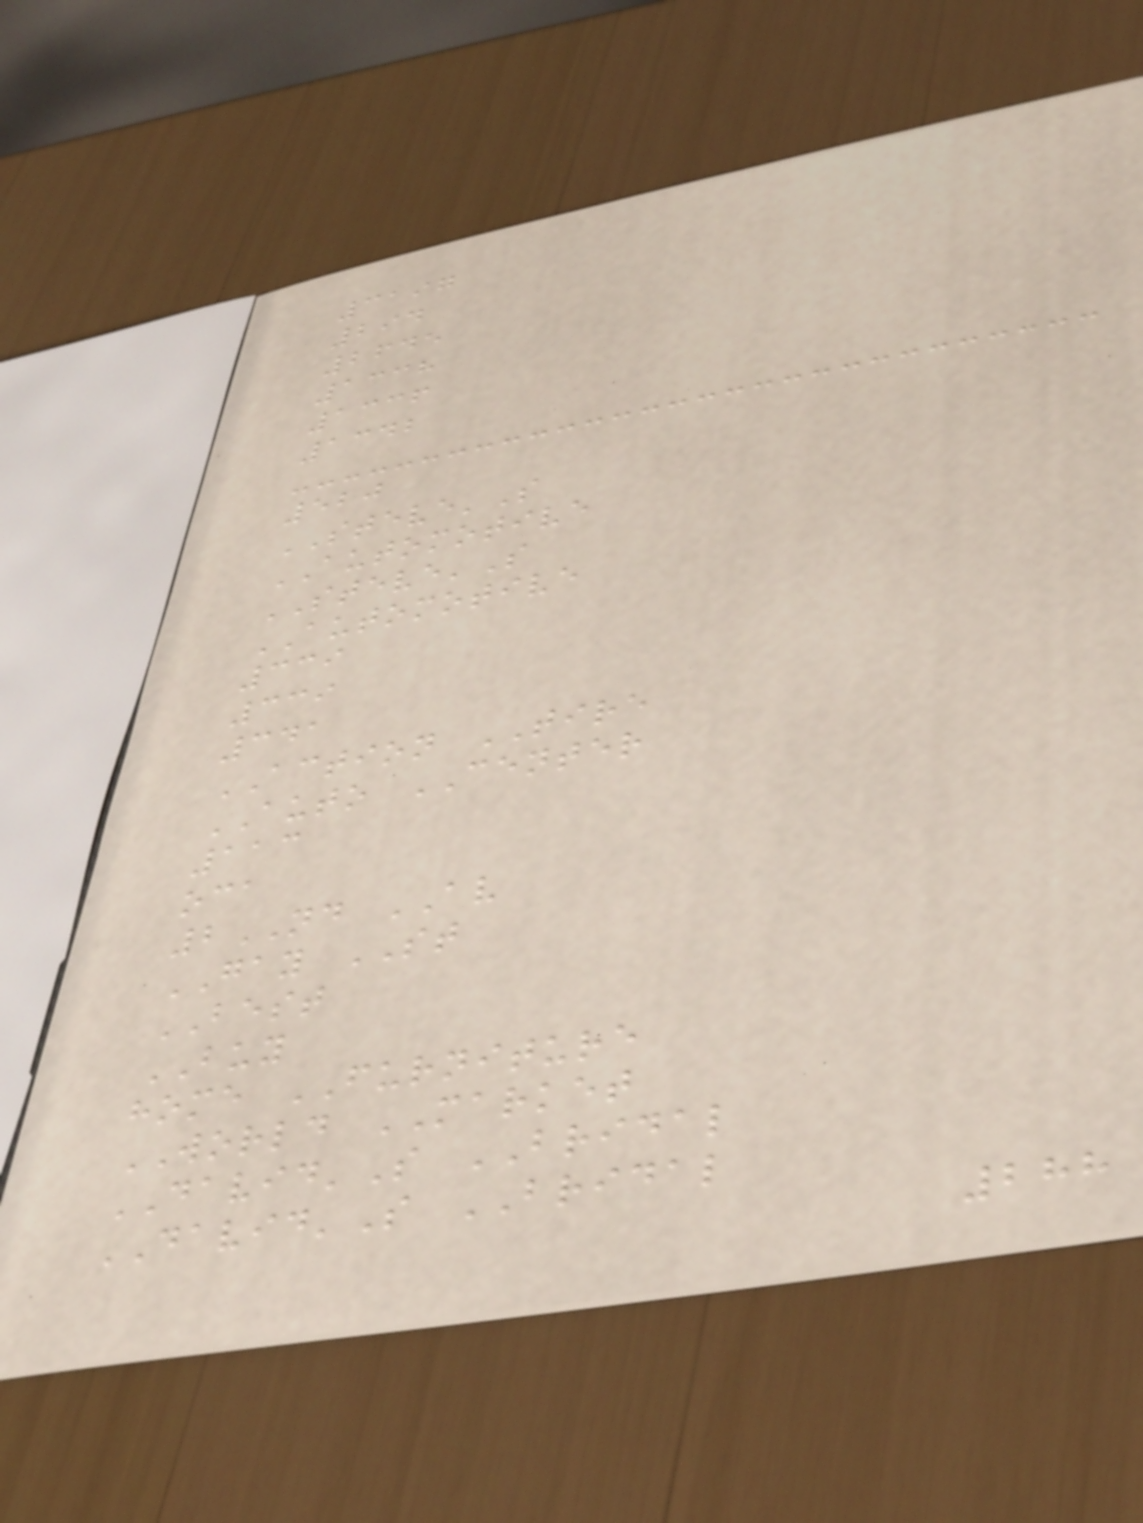3197
294
2645
1338
1336
1342
520
STEVE'S
AUTOMOTIVE
STEVE'S
AUTOMOTIVE
339
339
341
ACTION TIRE
AUTO CENTER
113
oca
2ND AV
GAY ST
BEST
BUY
home FURNITURE
WORLD MARKET
DAVID'S BRIDAL
DAVID'S BRIDAL
288
